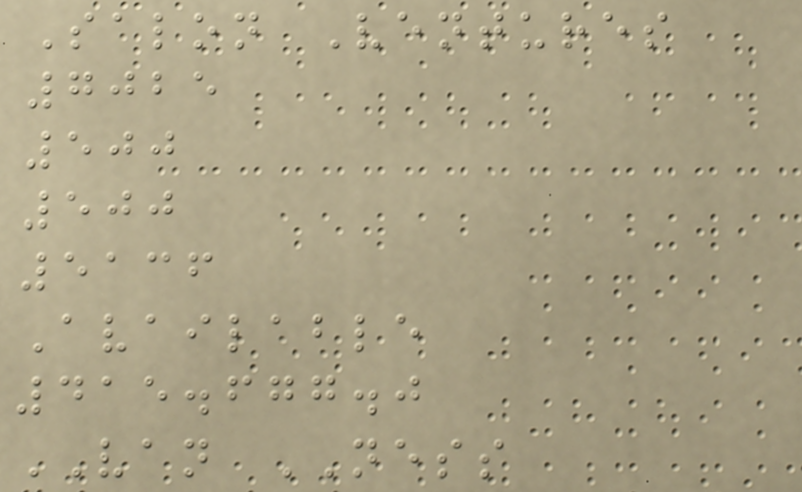Salon Ventures
7025
500
500
5136
Available
415.677.0
VAN NESS
